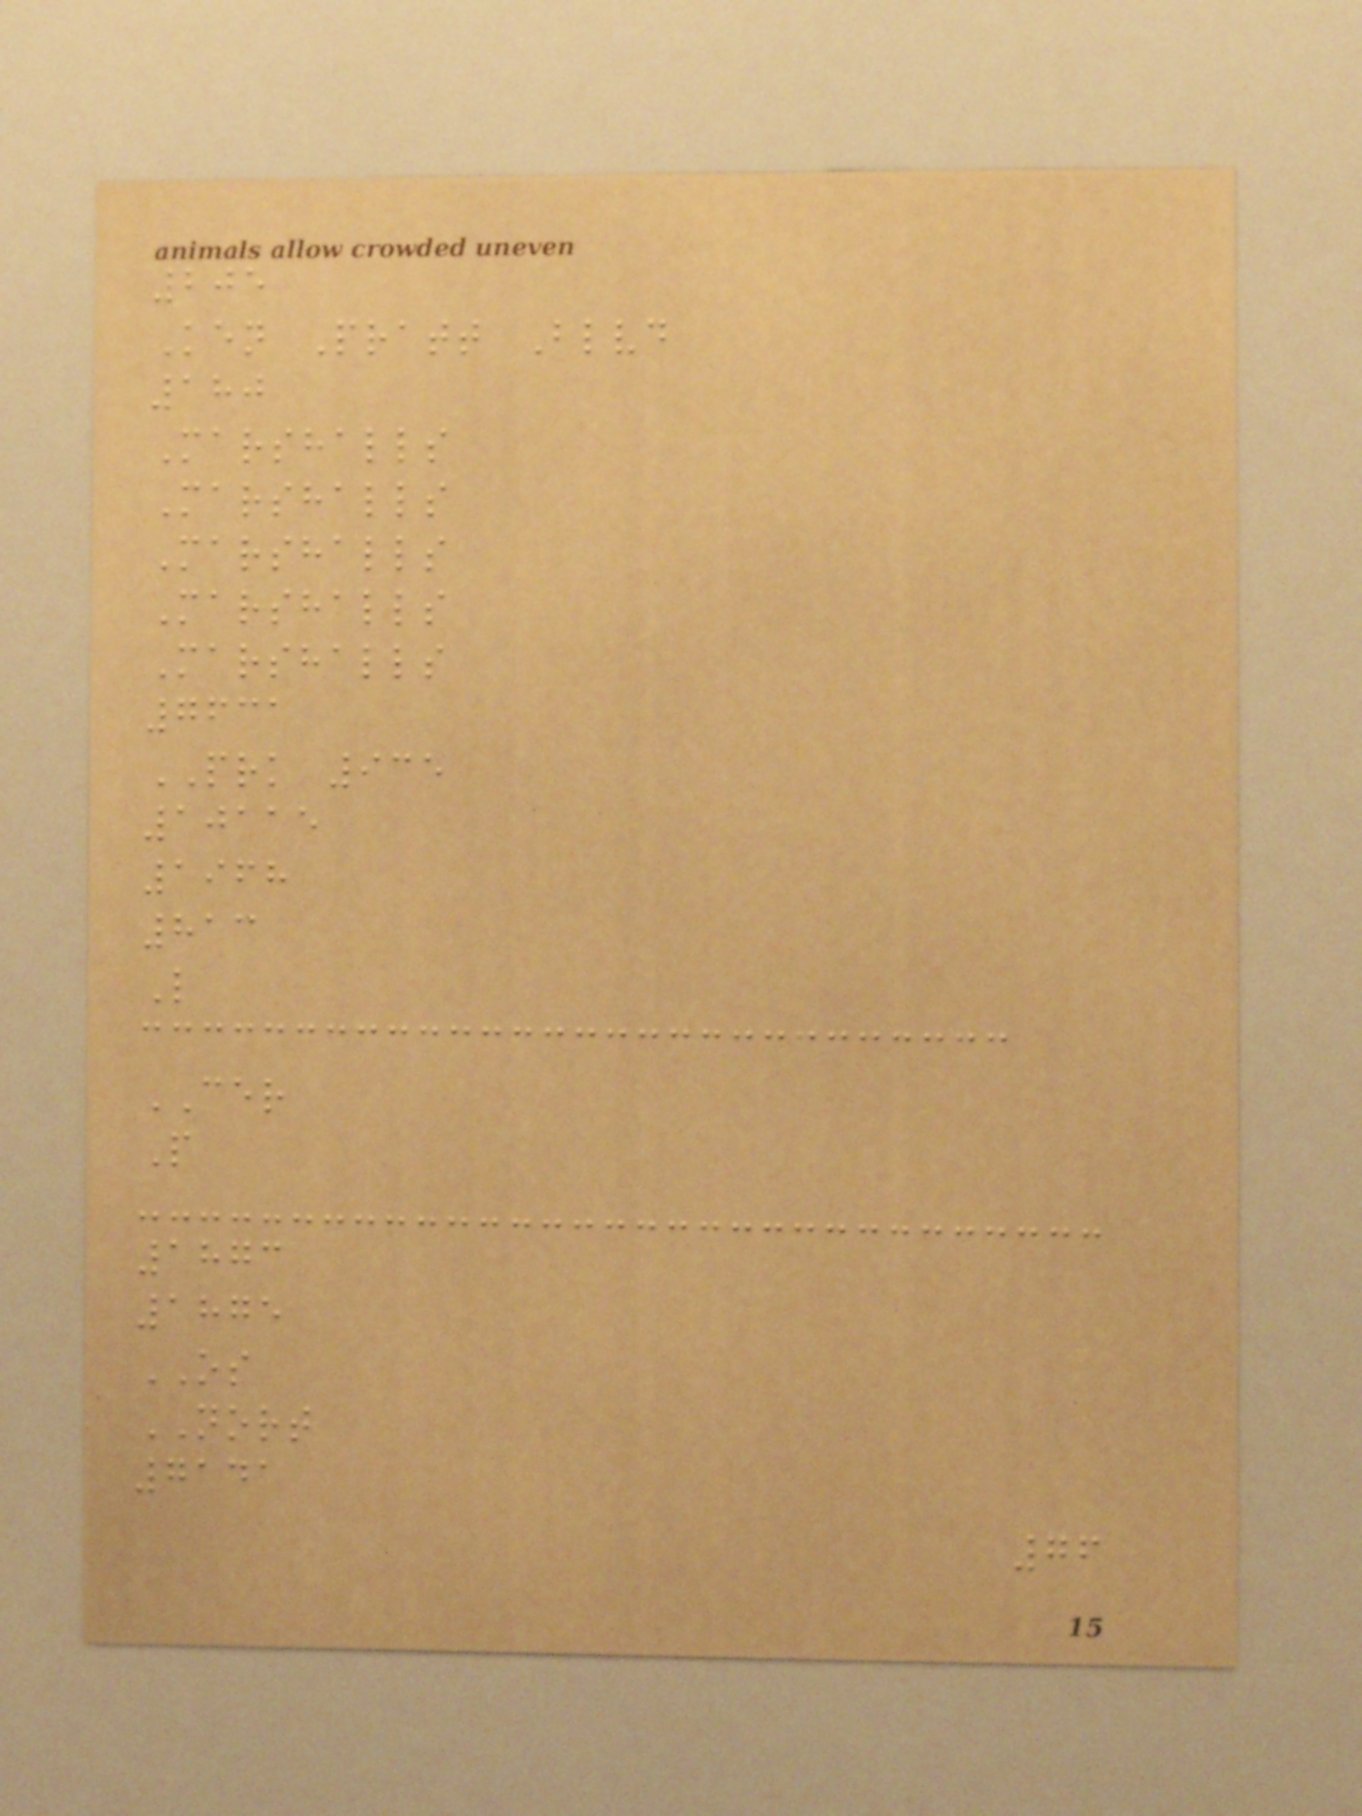205
Ken Pratt Blvd
180
Marshalls
Marshalls
Marshalls
Marshalls
Marshalls
7631
PRK 935
10115
1968
813
L
CER
P
1873
1875
OS
NORT
7141
76
